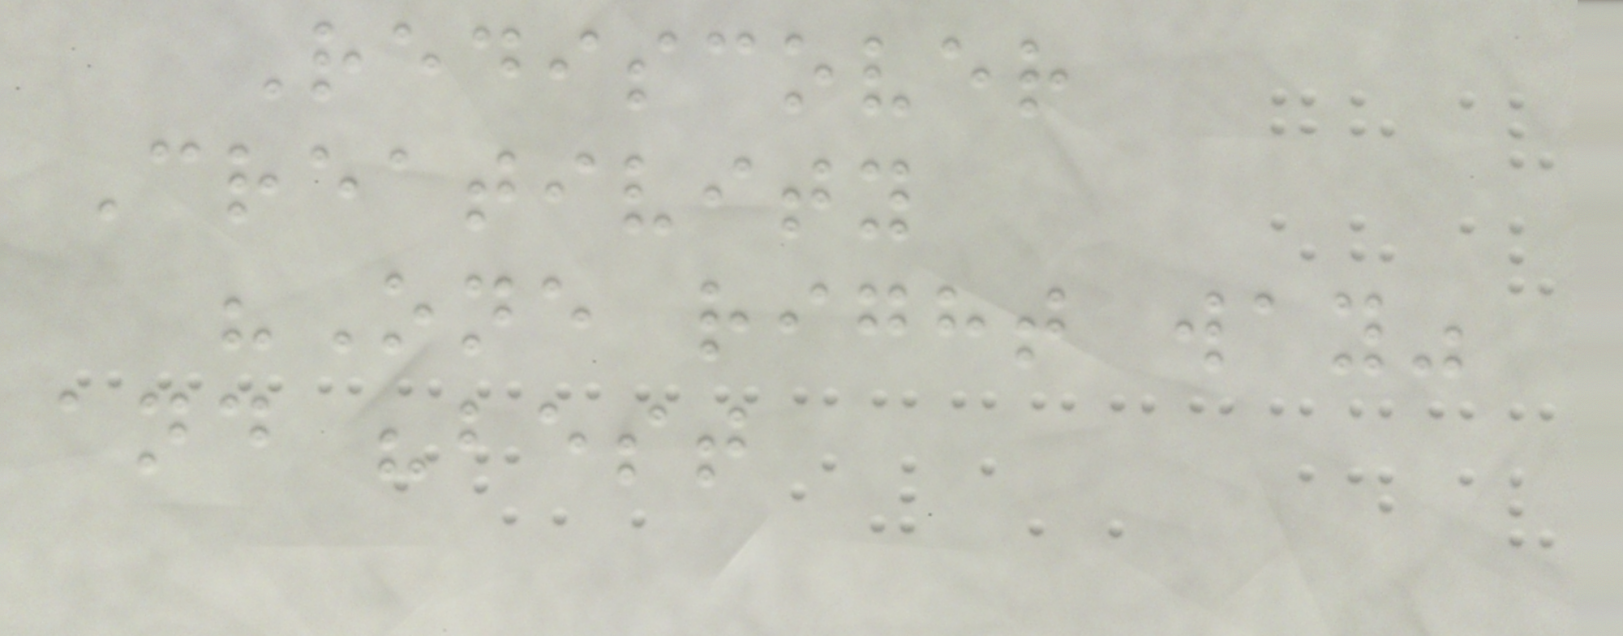Rediscover
Creativity
"One right way"
and "best
